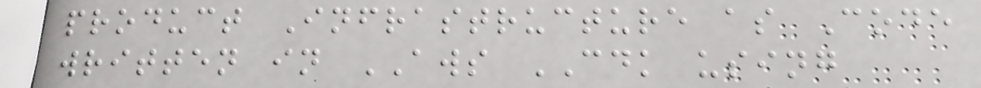product Infrastructure as Code
written in AWS CDK using
